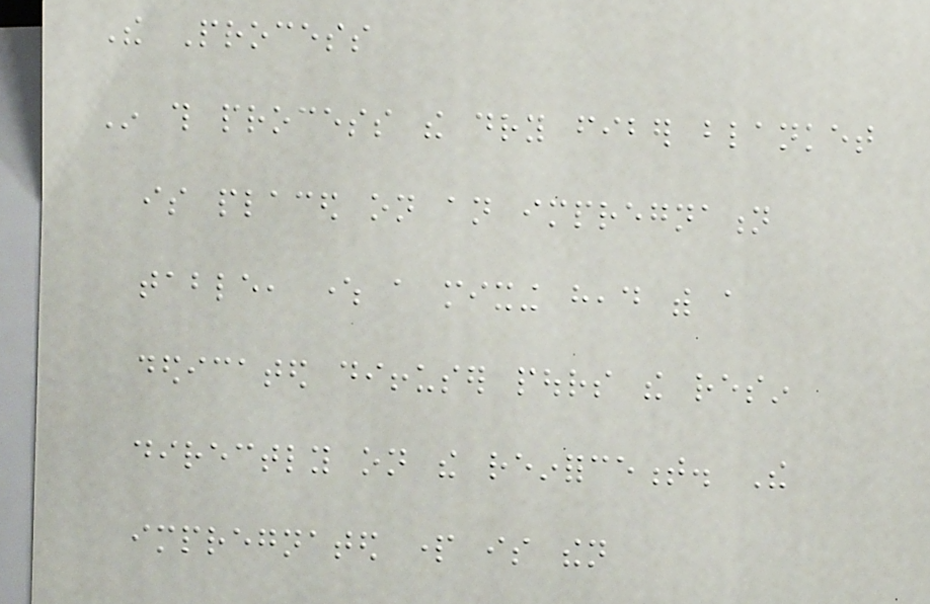The Process
In this process the dry fiber blanket
is placed on an impregnation
table, where a mixing head with a
dedicated diffuser pours the resin
directly on the reinforcement. The
impregnated part is then
